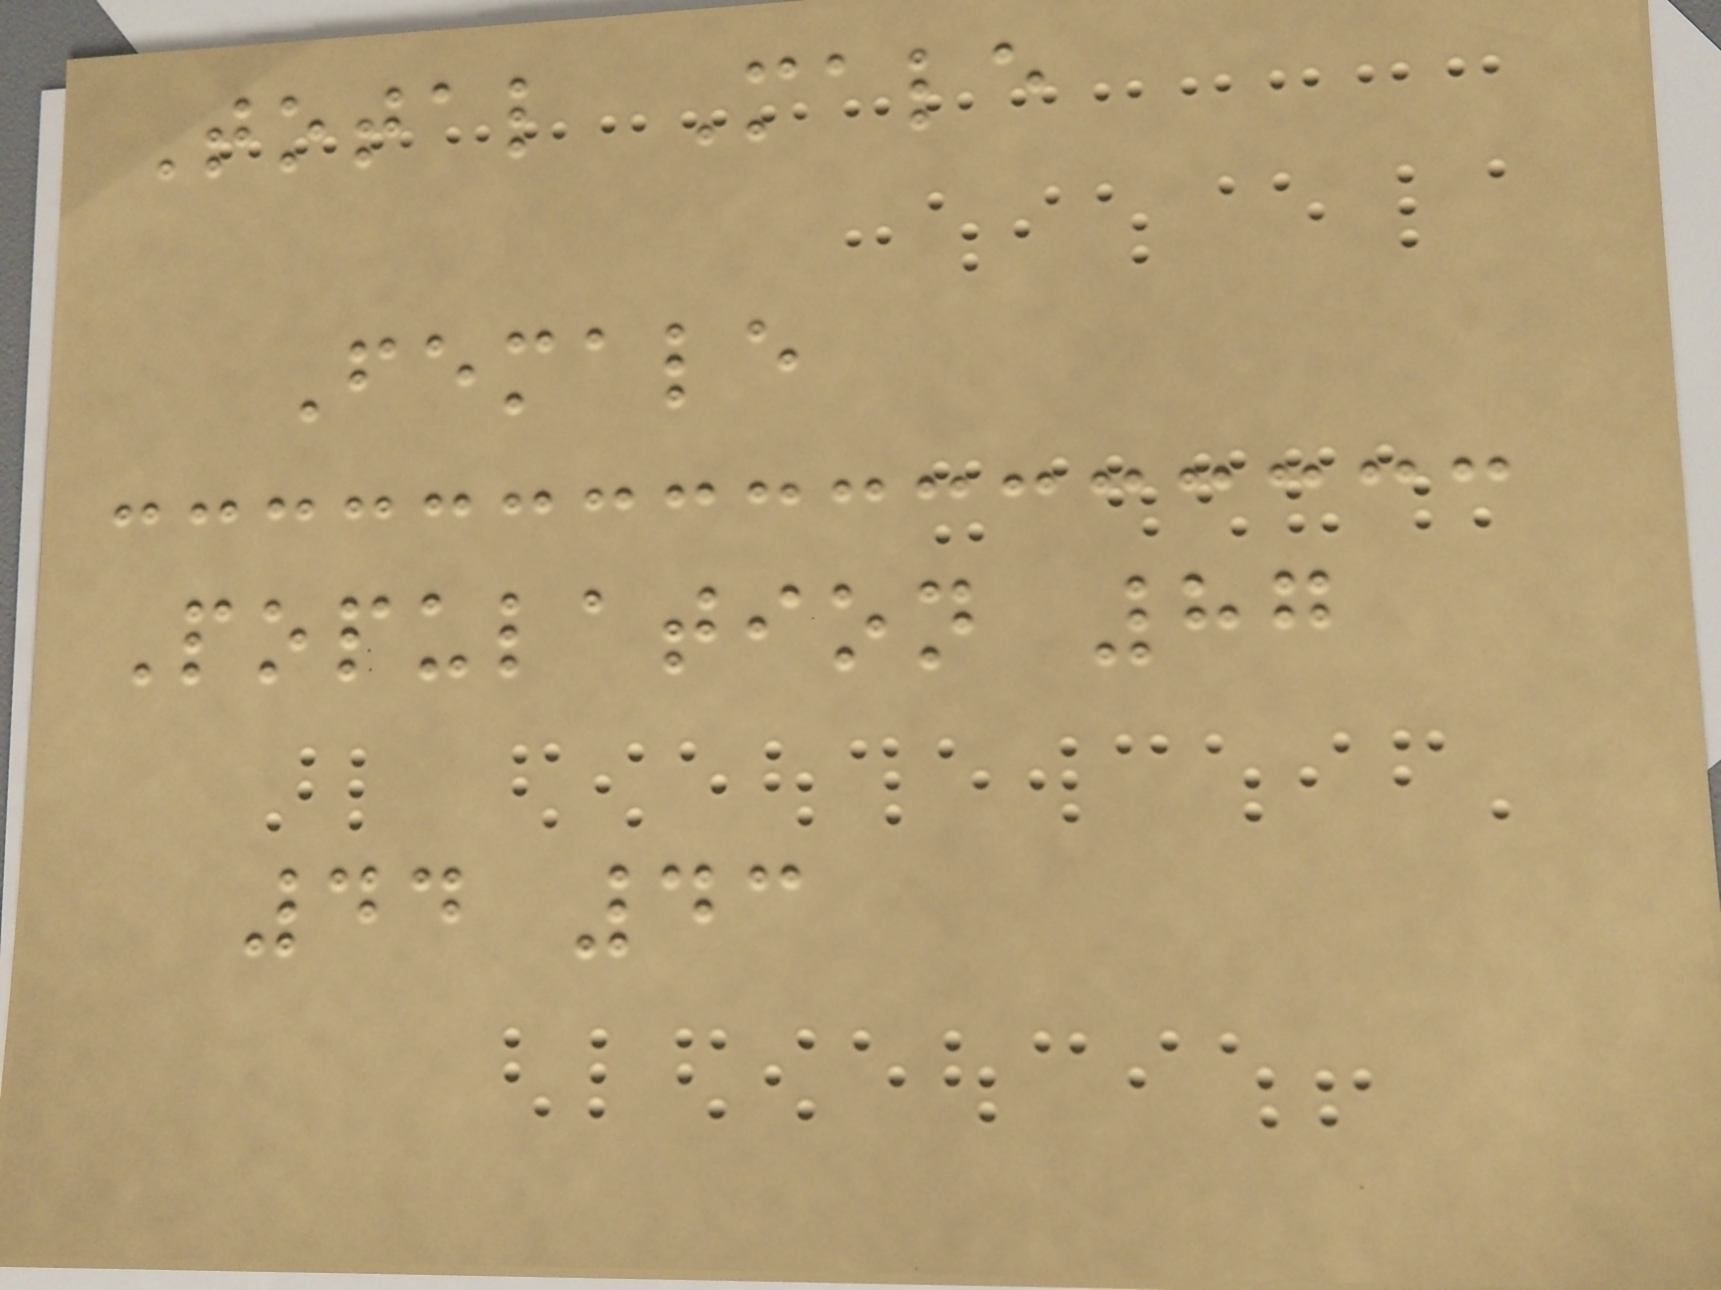Total Male
Female
Population 87
44 43
